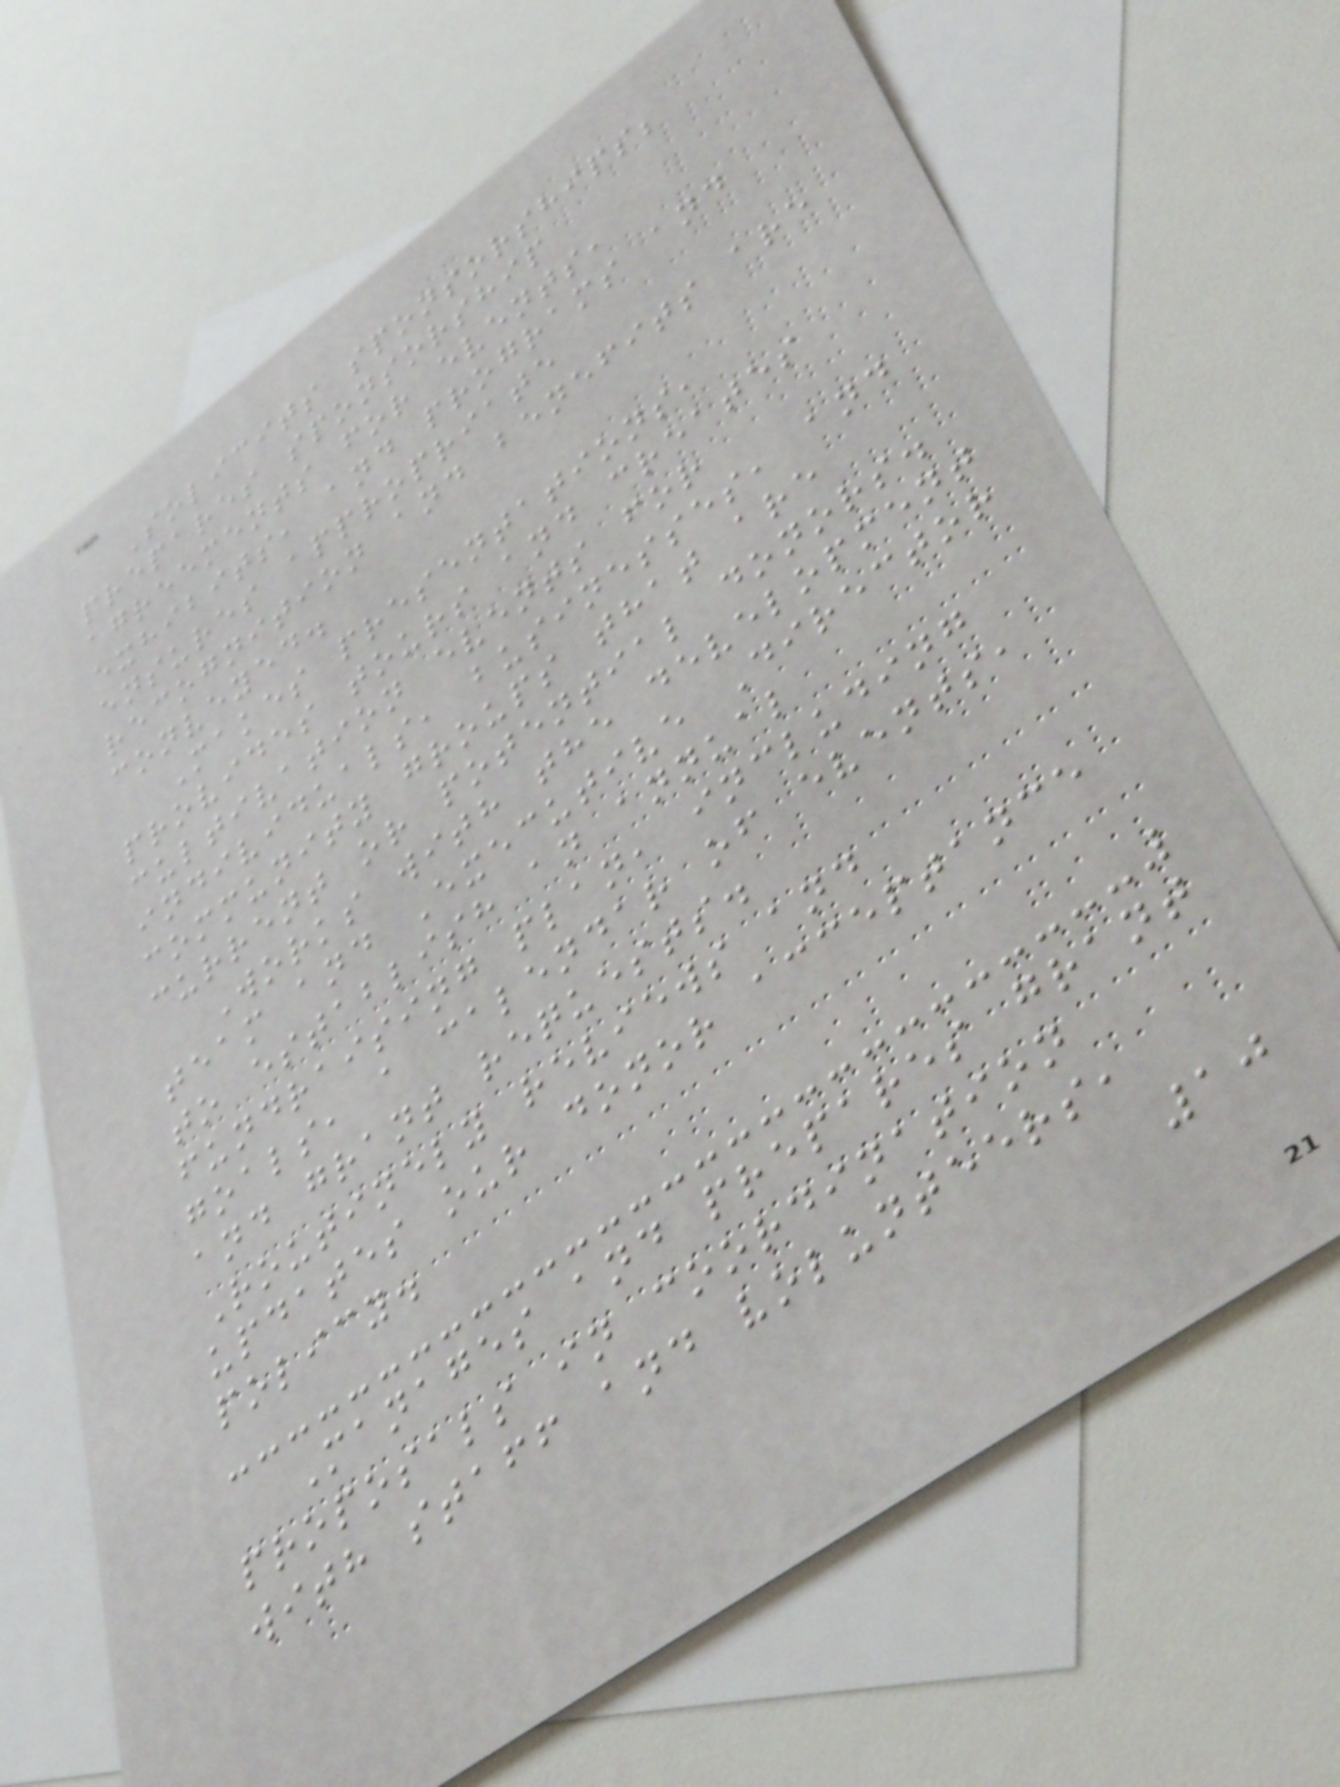Solicits sponsorships;
prepares sponsorship
agreements for events,
exhibits, and programs and
ensures appropriate
recognition and benefits are
conveyed.
Makes presentations,
provides tours and creates
cultivation events for
individuals, businesses, and
community groups that are
current or potential donors.
Works with the development
team and Executive Director
to establish an annual
fundraising plan, including
goals, a calendar of events,
and grant requests.
Routinely reviews and
updates our donor acceptance
policy.
Manages and prepares grant
proposals in coordination
with staff and volunteers,
10
